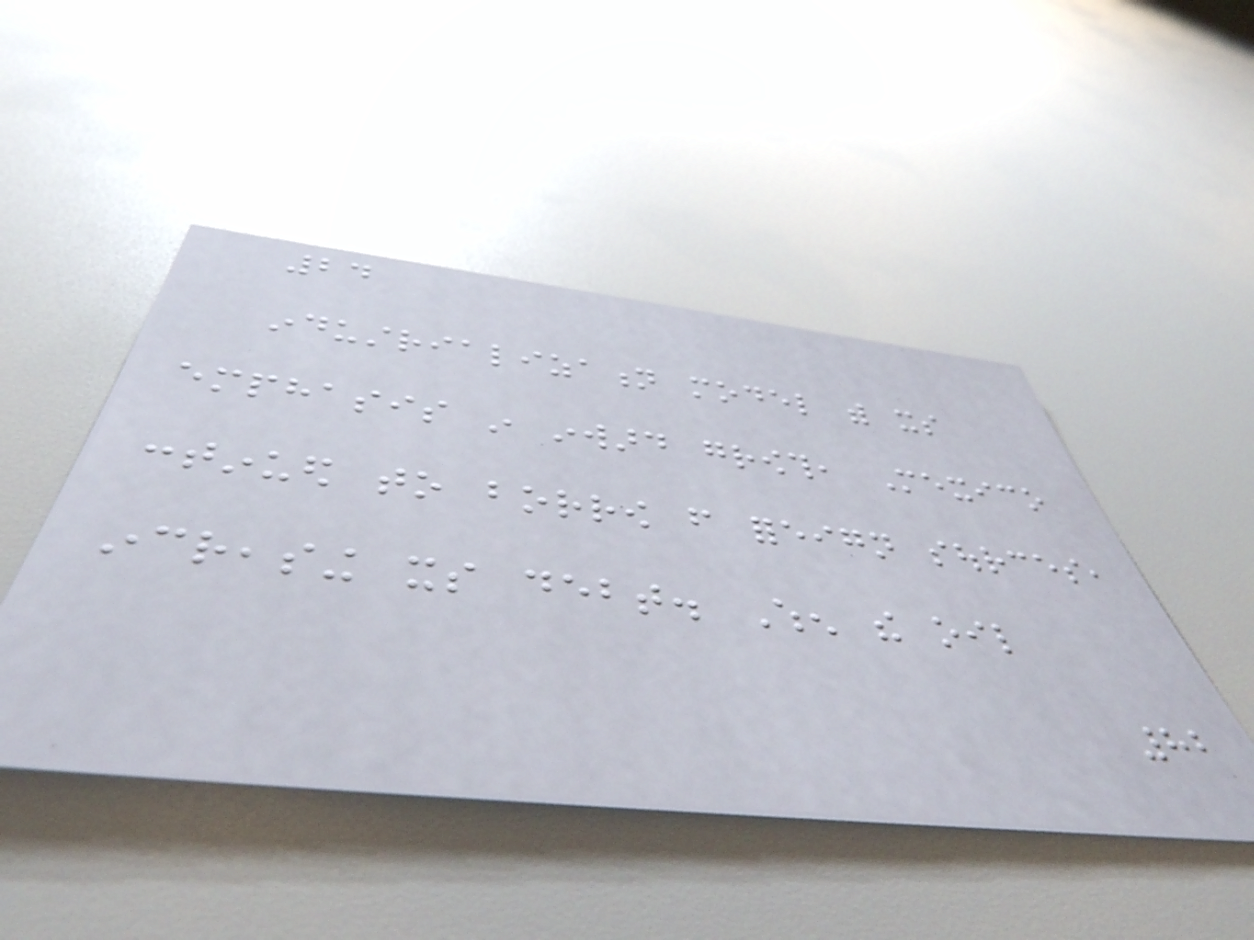24
industrialization model with its
emphasis in inward growth, Mexico
continued to borrow from foreign sources,
increasing its debt. When the oil
82
